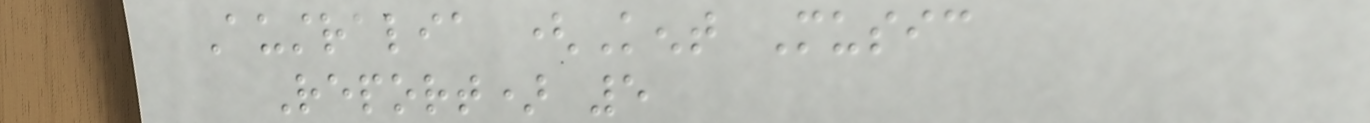Australia (Kent Music
Report) 5
